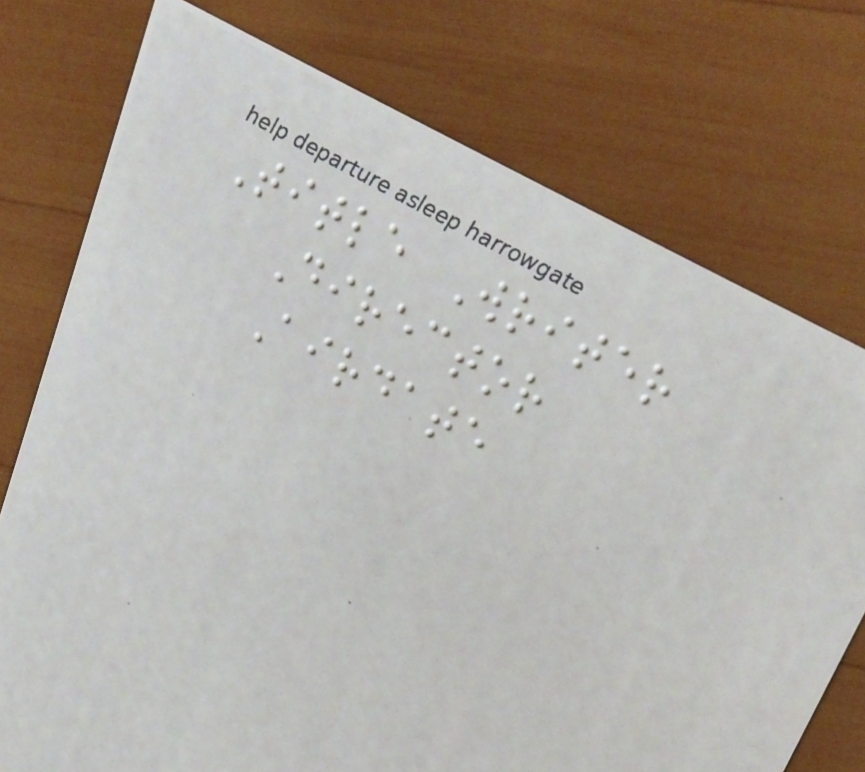Title Writer
Director
Airdate
